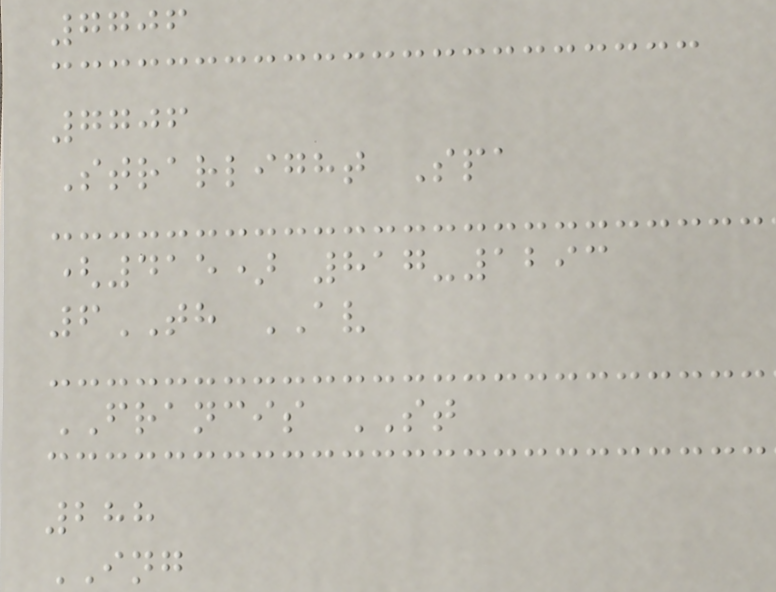7706
7706
Strarlight Spa
(415) 817-1293
6TH AV
FRANCIS ST
288
ING
